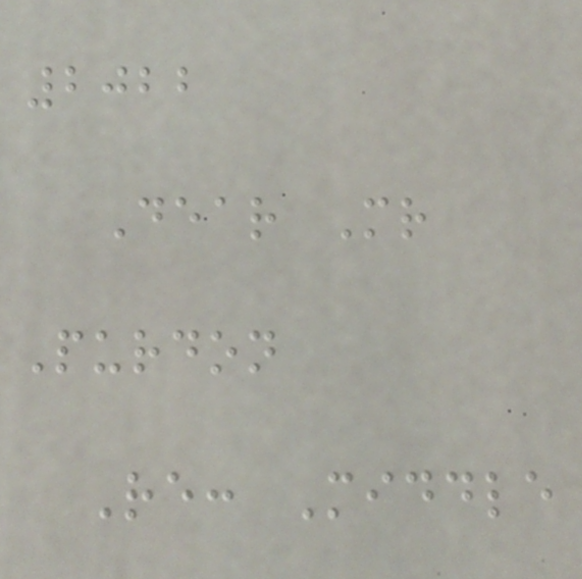2022
Dear Mr
Purdon
Re: Middle
